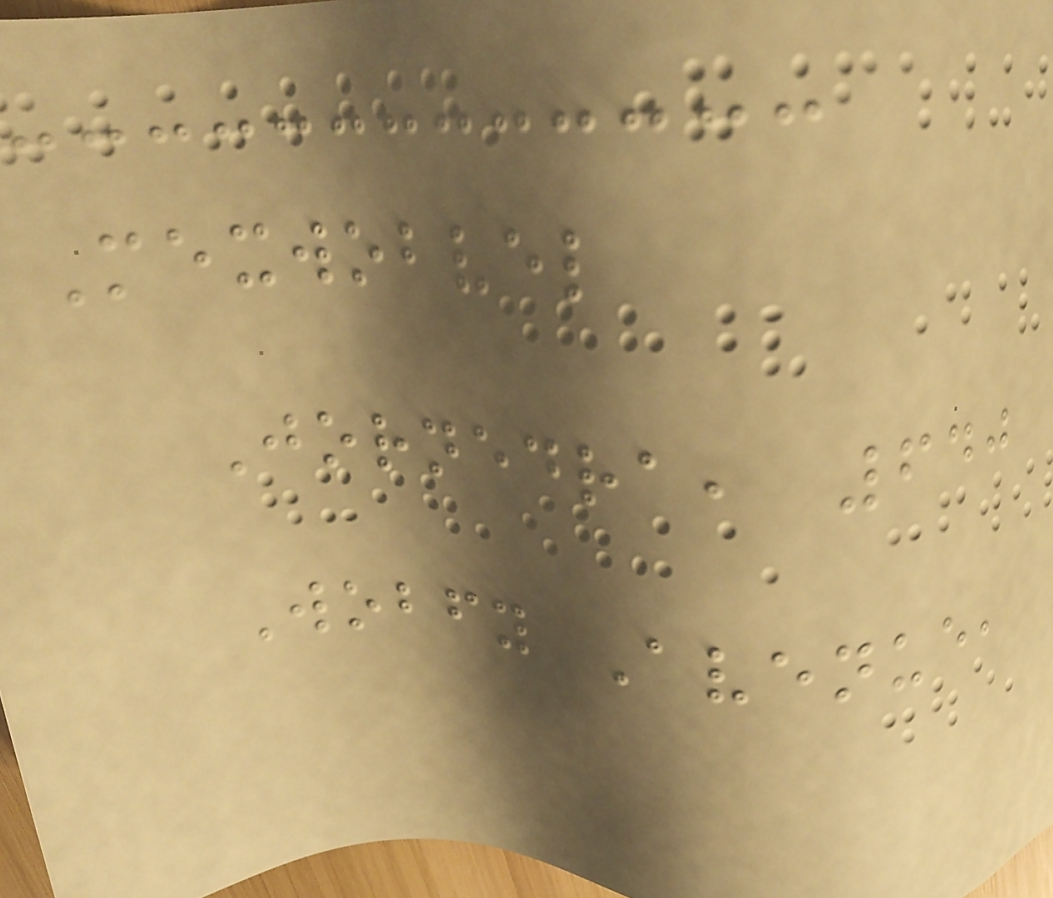Mexwobvel
Jornedra, 640
Wobfy Avenue,
